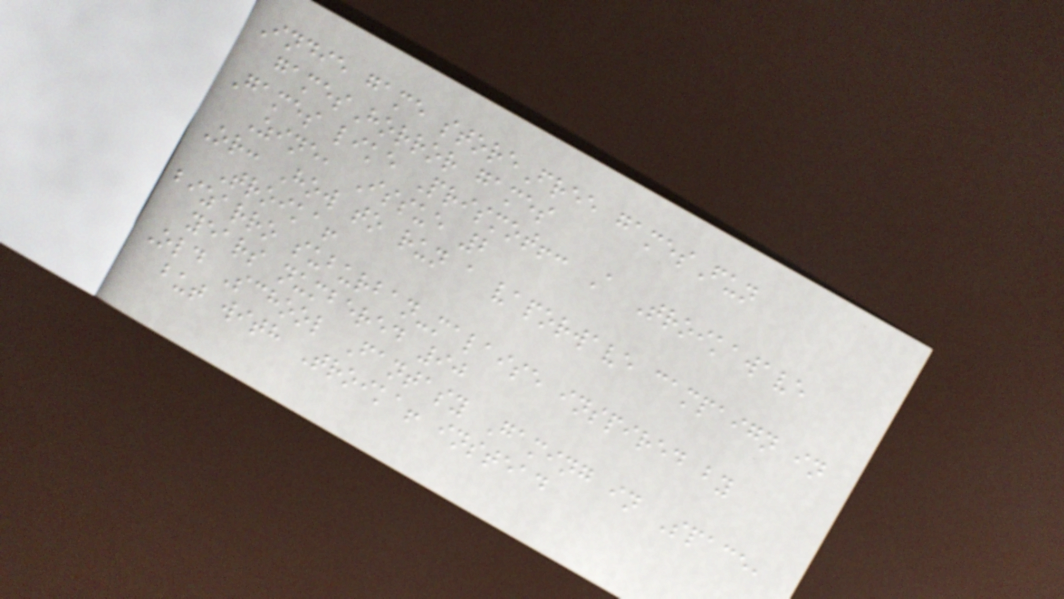Indie game storeFree gamesFun
gamesHorror games
Games like Prismot!: A Troikawave
Zine, Issue 2
Or: How to run a vaporwave campaign in
Troika!
bizarro suburban-malaise inspired by
years numbered 90
Old School Fantasy Gaming in Space,
but with Troika! instead
